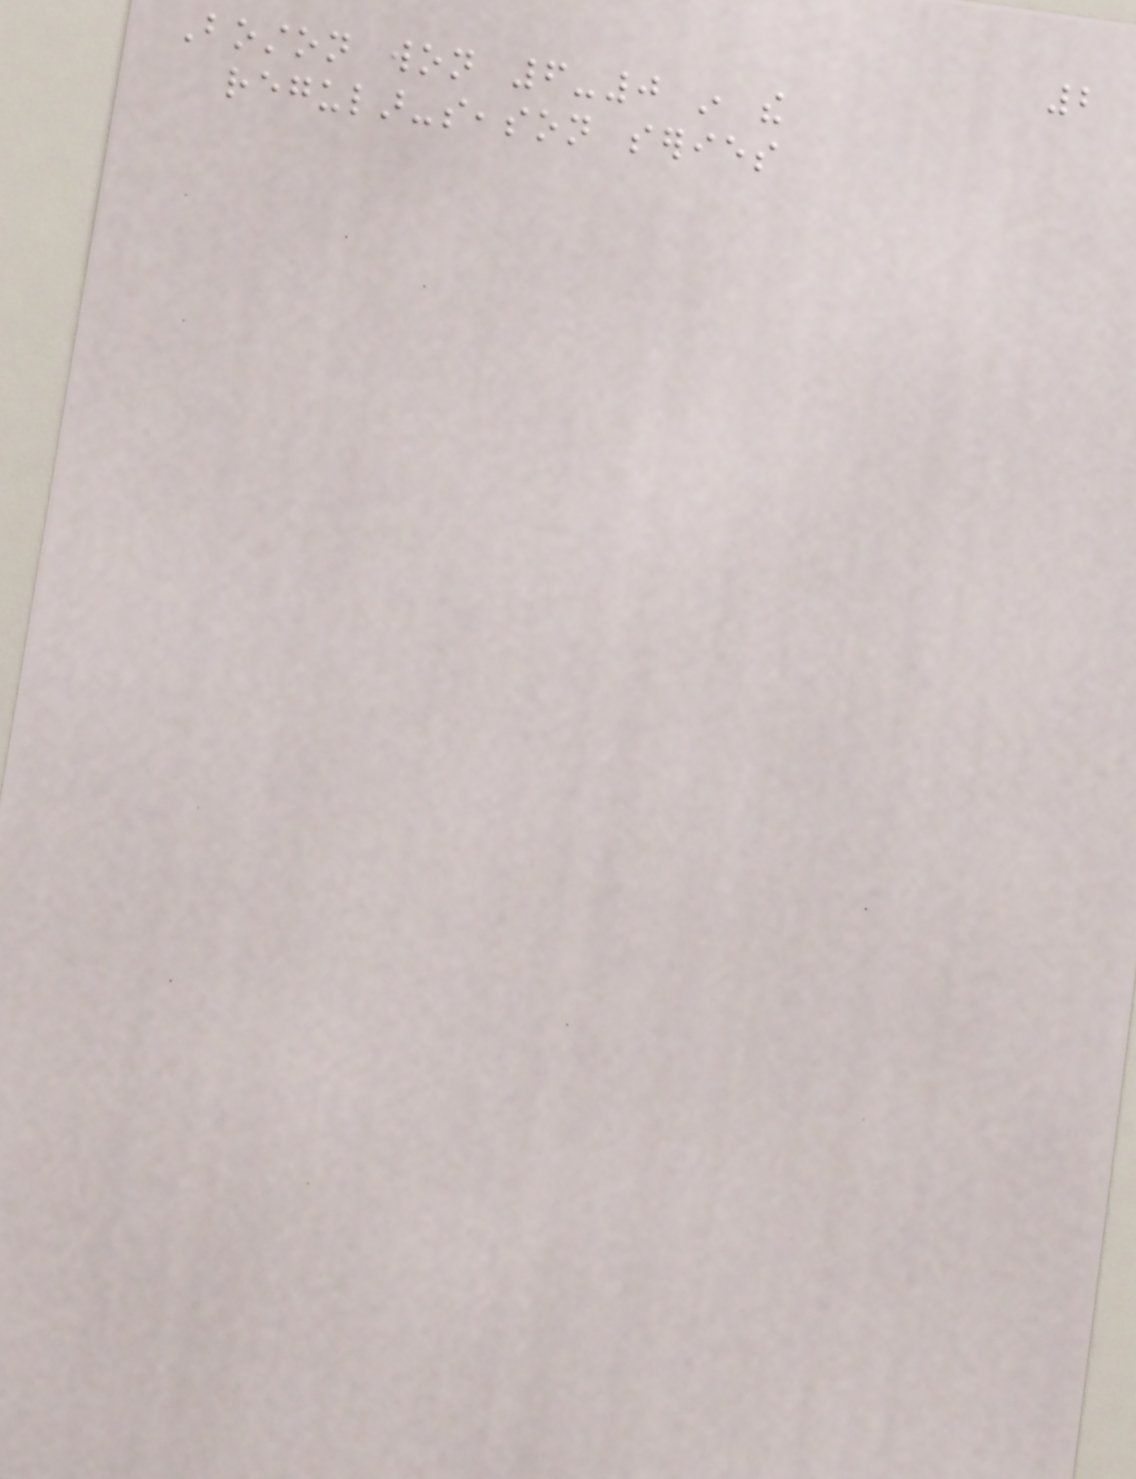2
Boston won 6-0 in the
regular-season series
